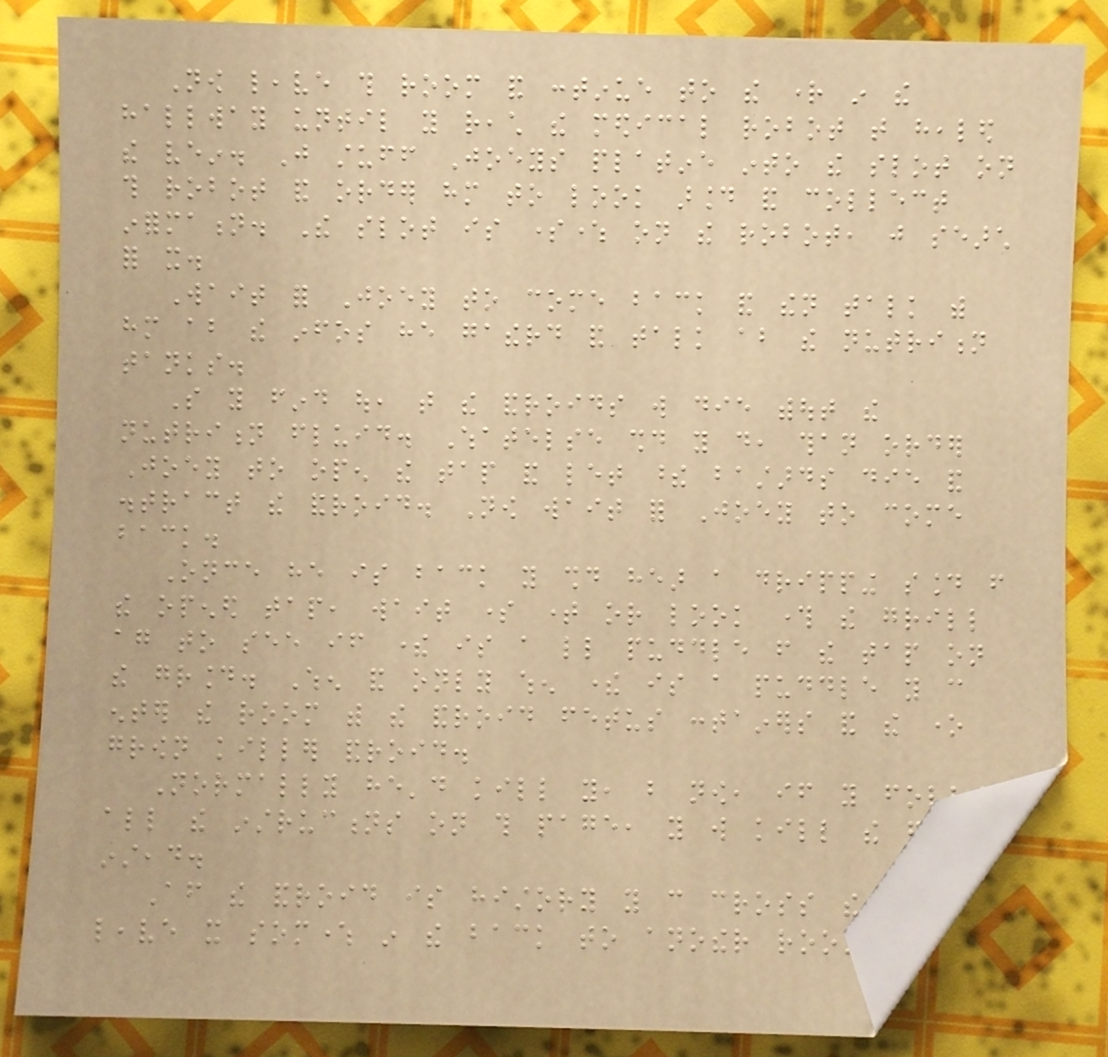Now leave this room and continue to the right in the
hallway until you reach the medical robot that healed
the vein. Just stuff Joeys platine into the slot on
this robot and order him to look around and collect
information. The slot is somewhere on the robot, just search
for it.
Wait for Joey to come back and then talk with
him about the infos he gatherd and talk about the nutrition
tanks.
So you find out, that the androids will die without the
nutrition fluid. Whatelse should you do, than order
Joey to open the tap and let these bastards die and
distract the android. Now wait for Joey to come
back.
Once he is back you should hear a dripping sound from
the opened tap, wait some time or look through the grill
again to see if there is a little puddle from the tap on
the ground. When and only when there is a puddle you can
enter the room with the android fetus containers and the one
grown killer android.
Normally he'd kill you, but now, if you followed
all the instructions on this page, you will kill the android
instead.
After the android is history you can cross the room and
leave it somwhere in the back to another room with the
